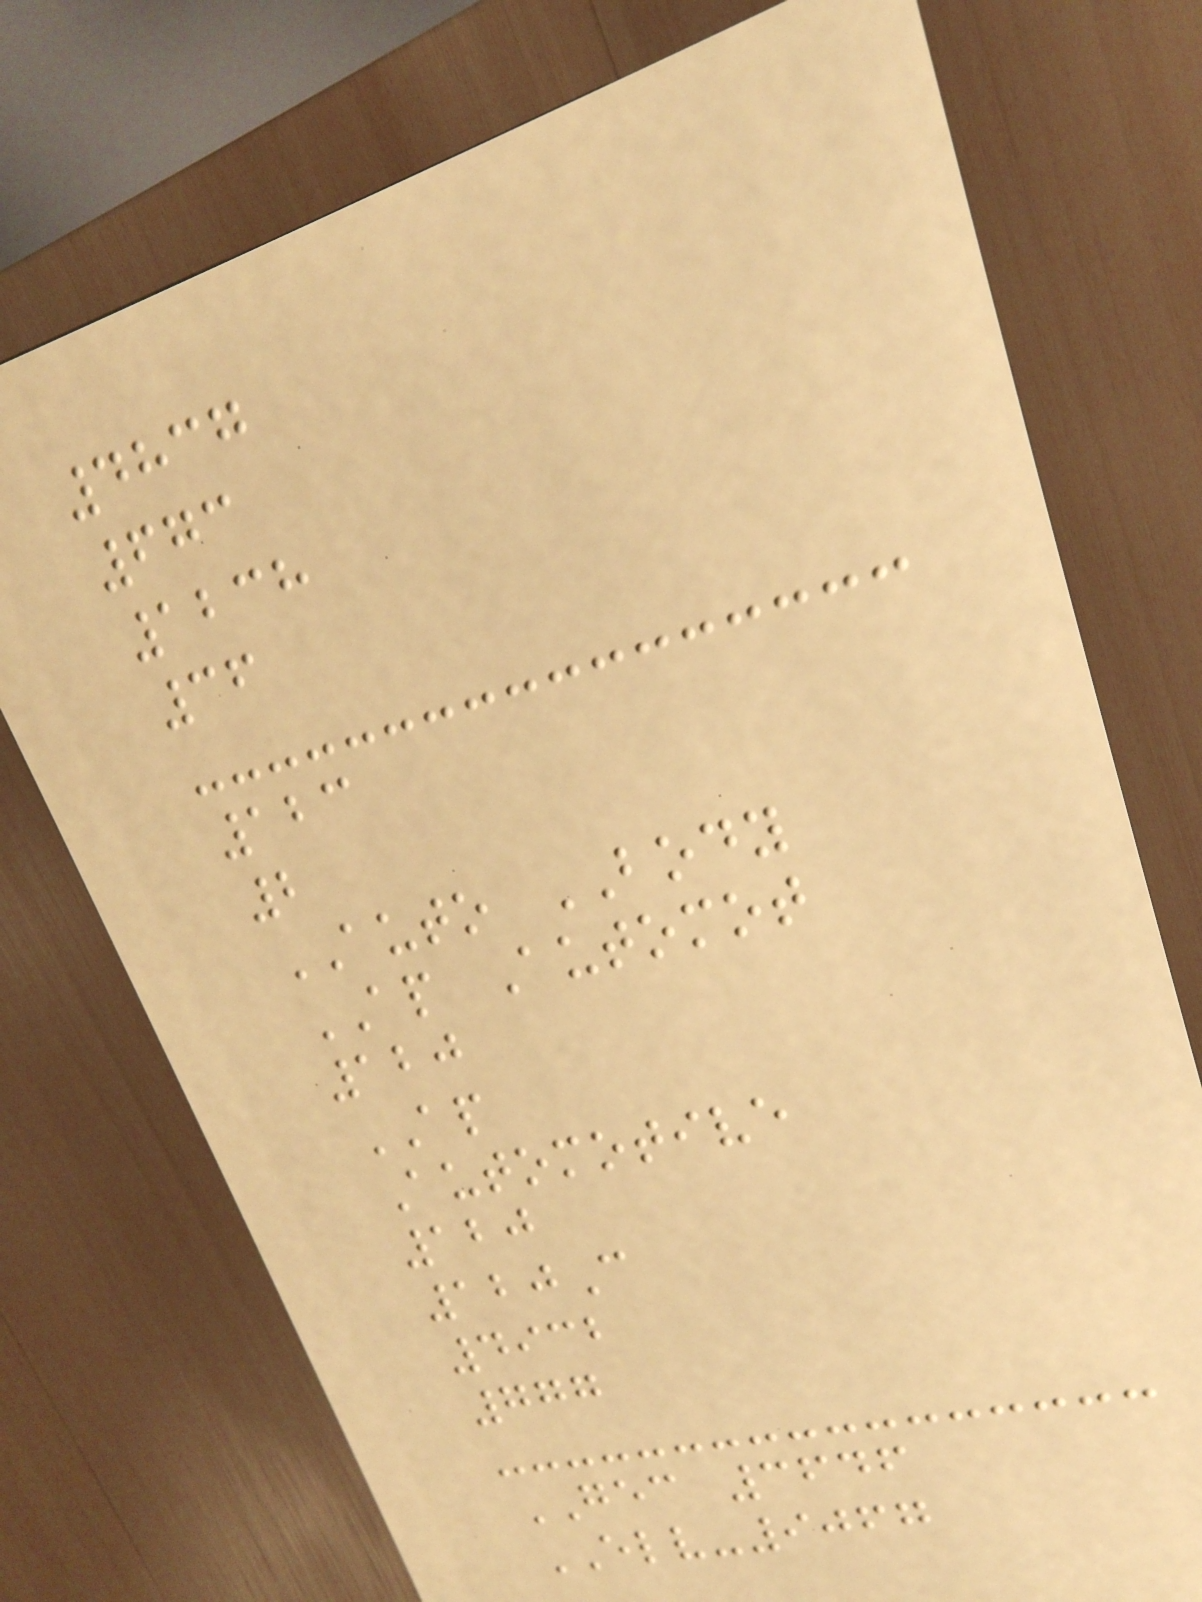4837
673
1238
36
123
2
AUTO BODY
AP Automot
120
AP
Automotive
120
120C
4932
777
GEC 3646
ELV-9067
